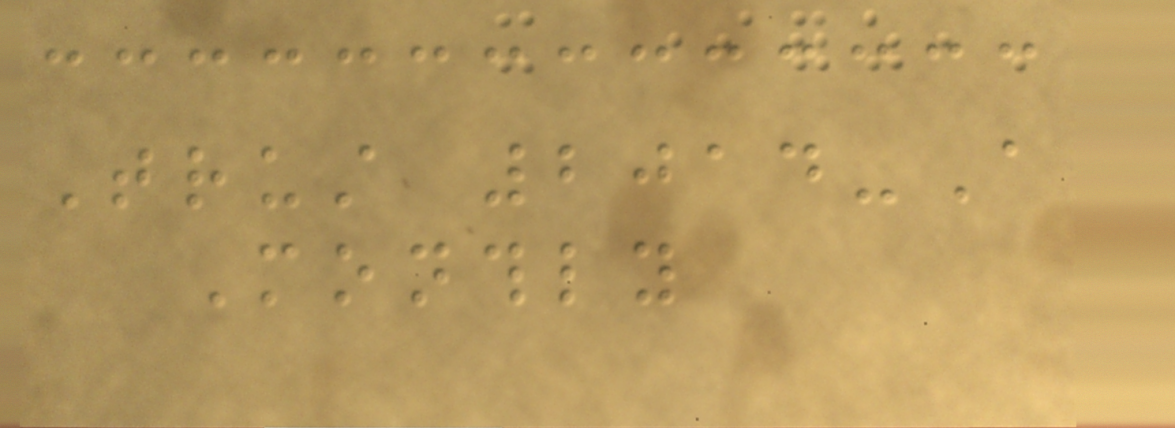Trust 2014-A
Monthly
